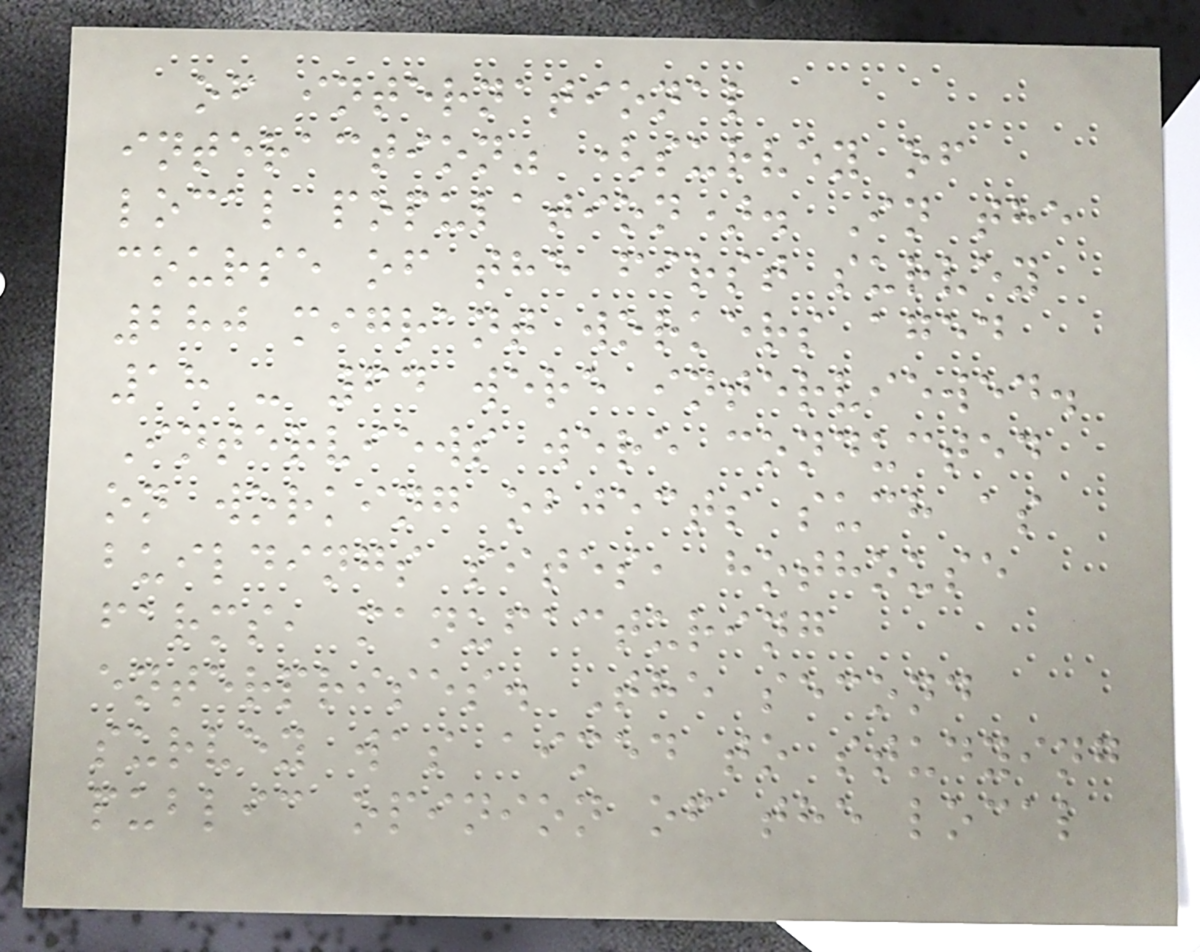of international
interaction" (survey of
local population). In the
course of the first survey
280 migrant workers aged
18 - 64 were interviewed.
Interviews were conducted
on working objects such as
buildings sites, hothouse
farms, manufacturing
enterprises. The second
survey was aimed to studying
public opinion of the local
